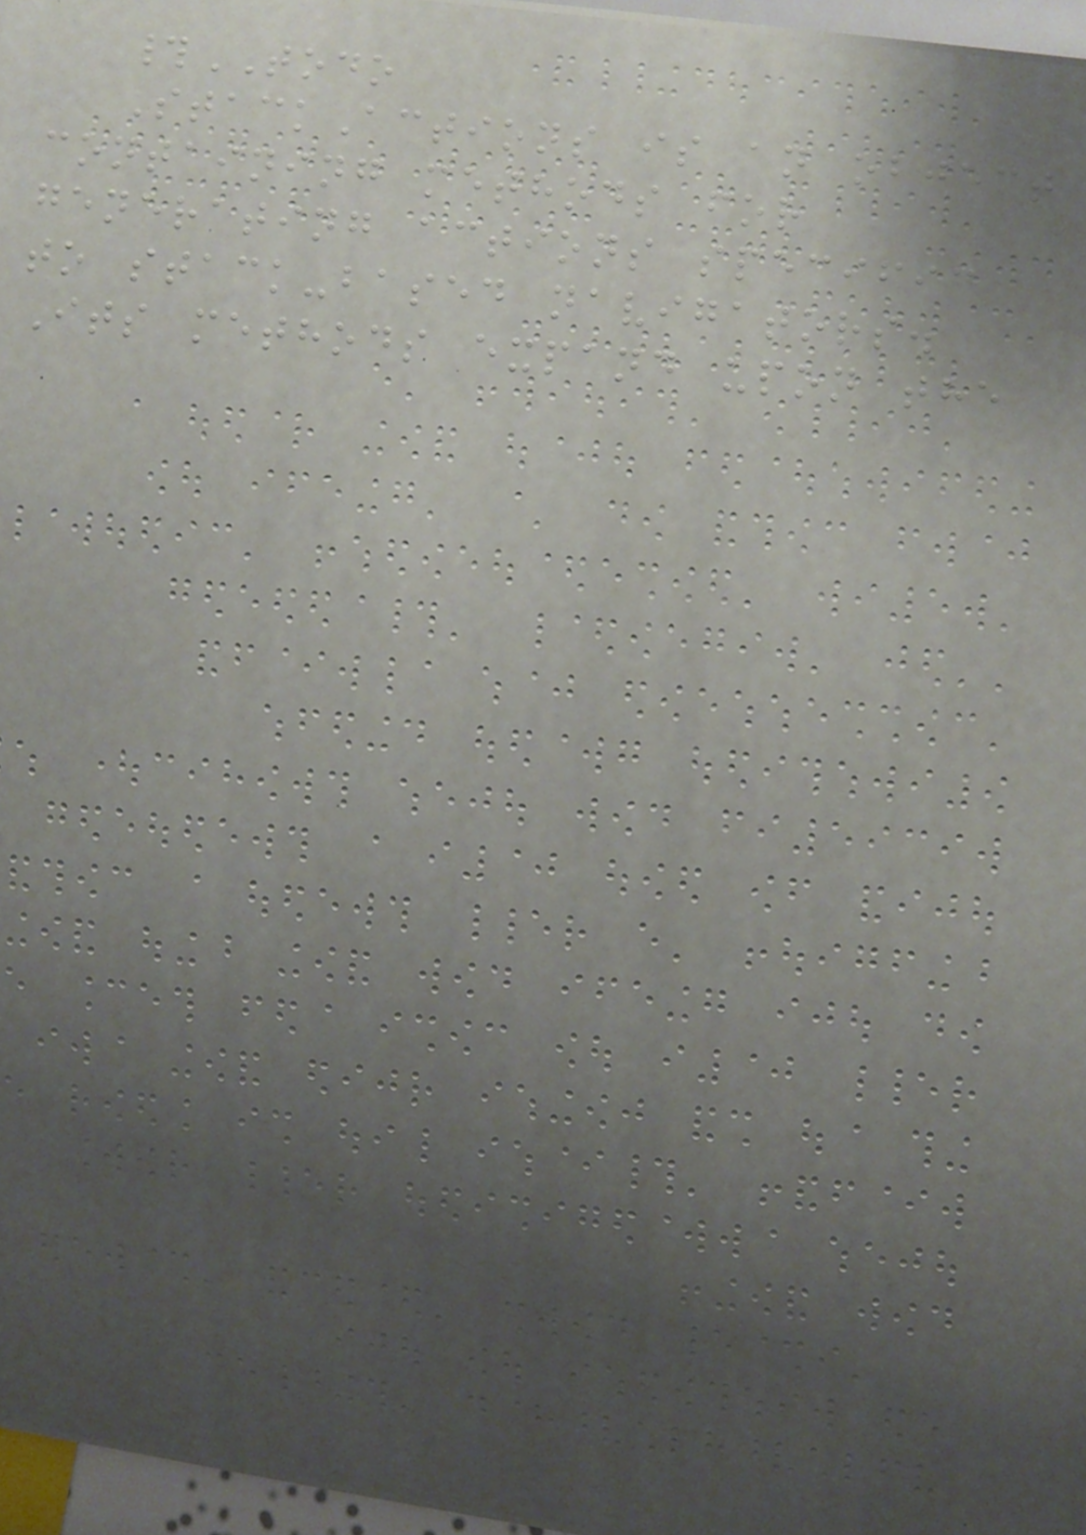#TODO
StackActions is an object
containing methods for
generating actions specific
to stack-based navigators.
Its methods expand upon the
